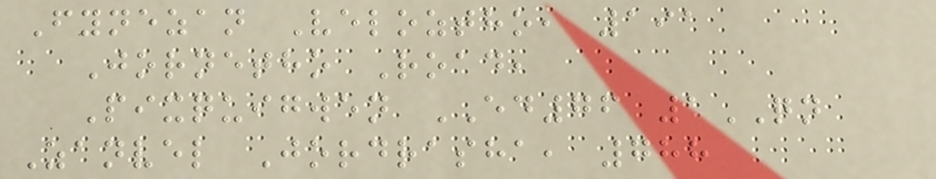Fynezan Veloztho, 191
Jornetho Road,
Pixquigwen ED76 1QN
Zanvel Jordrasha, 788
